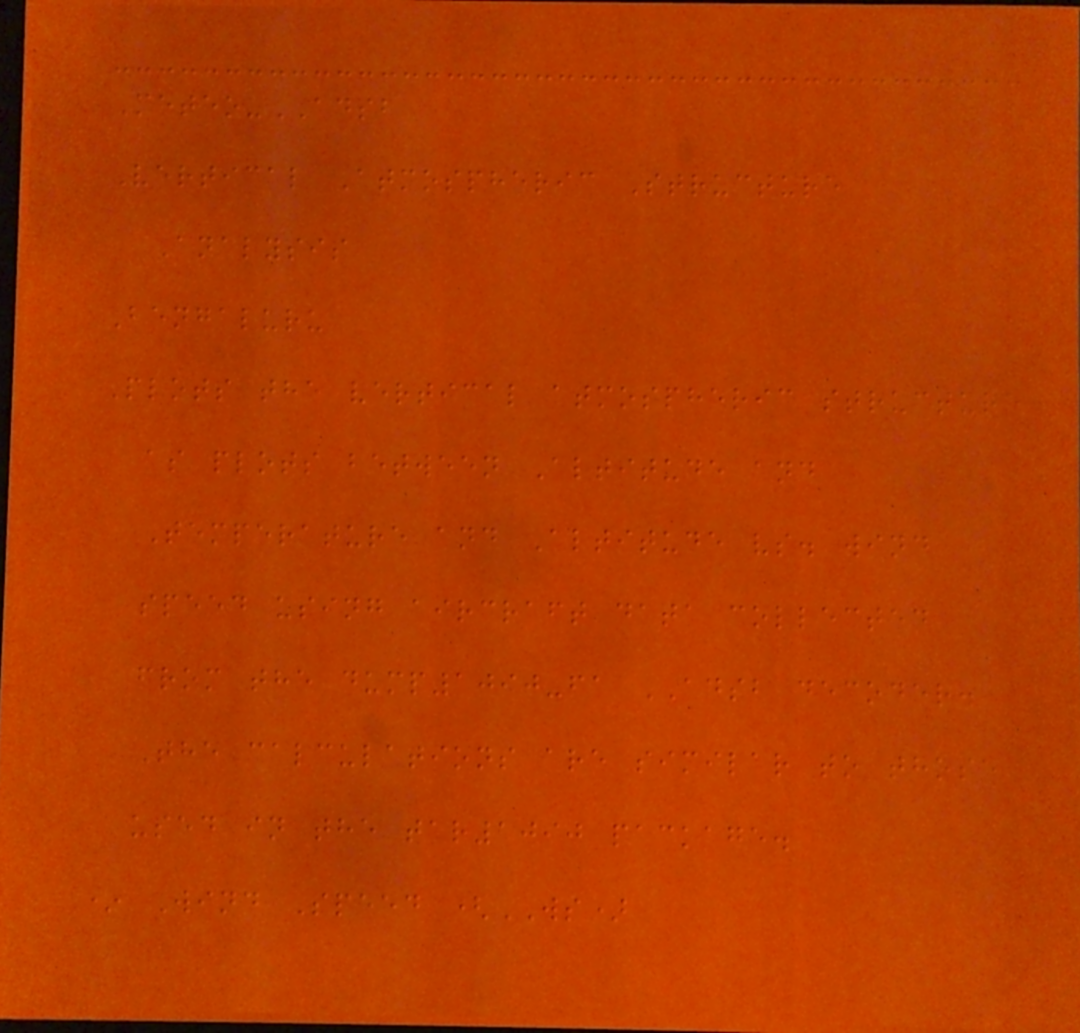Meteo-ADSB
Vertical Atmospheric Structure
Analysis
Bengaluru
Plots the vertical atmospheric structure
as plots between Altitude and
Temperature and Altitude vs. wind
speed using aircraft data collected
from the dump1090-fa ADSB decoder.
The calculations are similar to those
used in the tar1090 package.
* Wind Speed (WS)
